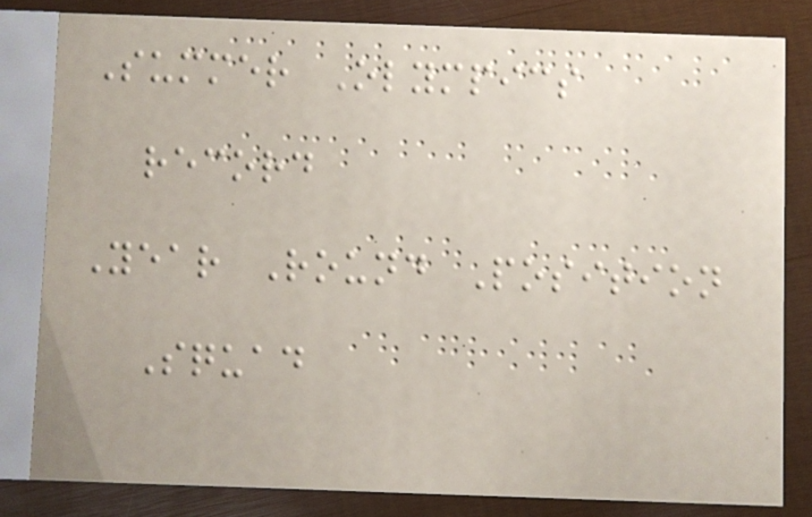Summer Olympics
record
Year Round Position
Squad
